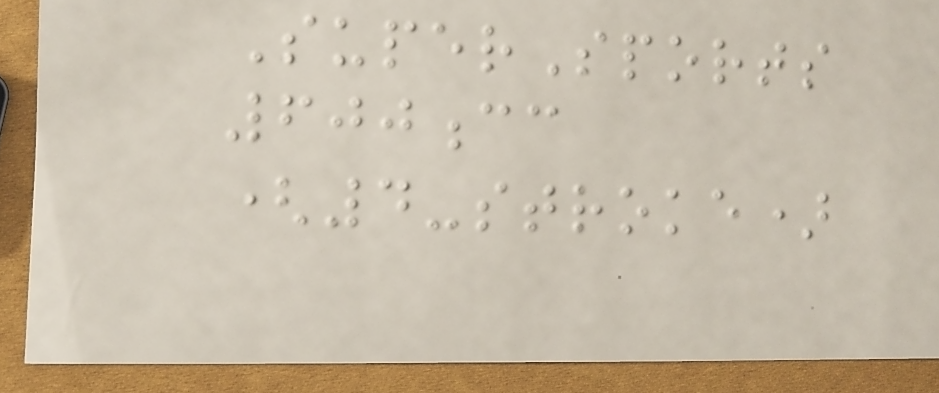SuperSports
600cc
(4-stroke)
